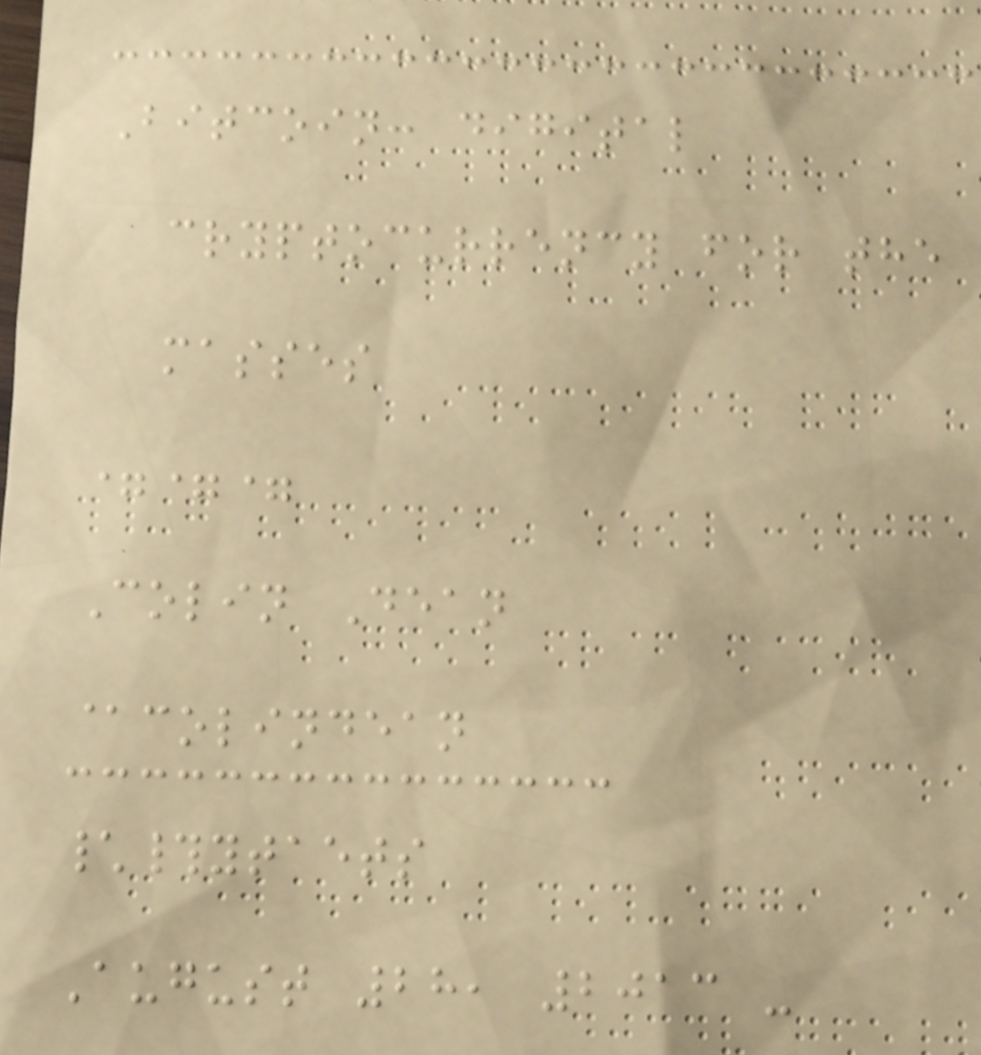Bitcoin: digital
cryptocurrency for the
masses
===
Colin Dean
@colindean
\#ytaets
August 28, 2013 -
